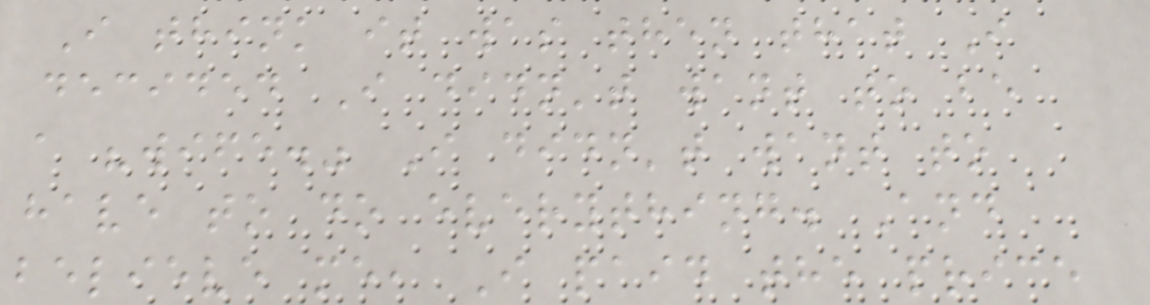I think it was then that I
decided I didn't want to be
a "wife." I didn't want to
have to do everything. And
believe me, I paid the price
